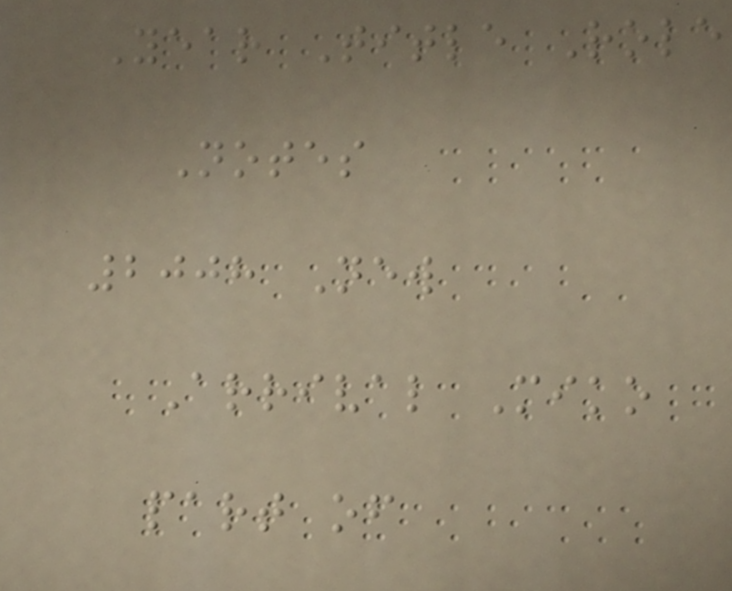Year Title Role
Notes
2008 New
Arrival Miko
part of
